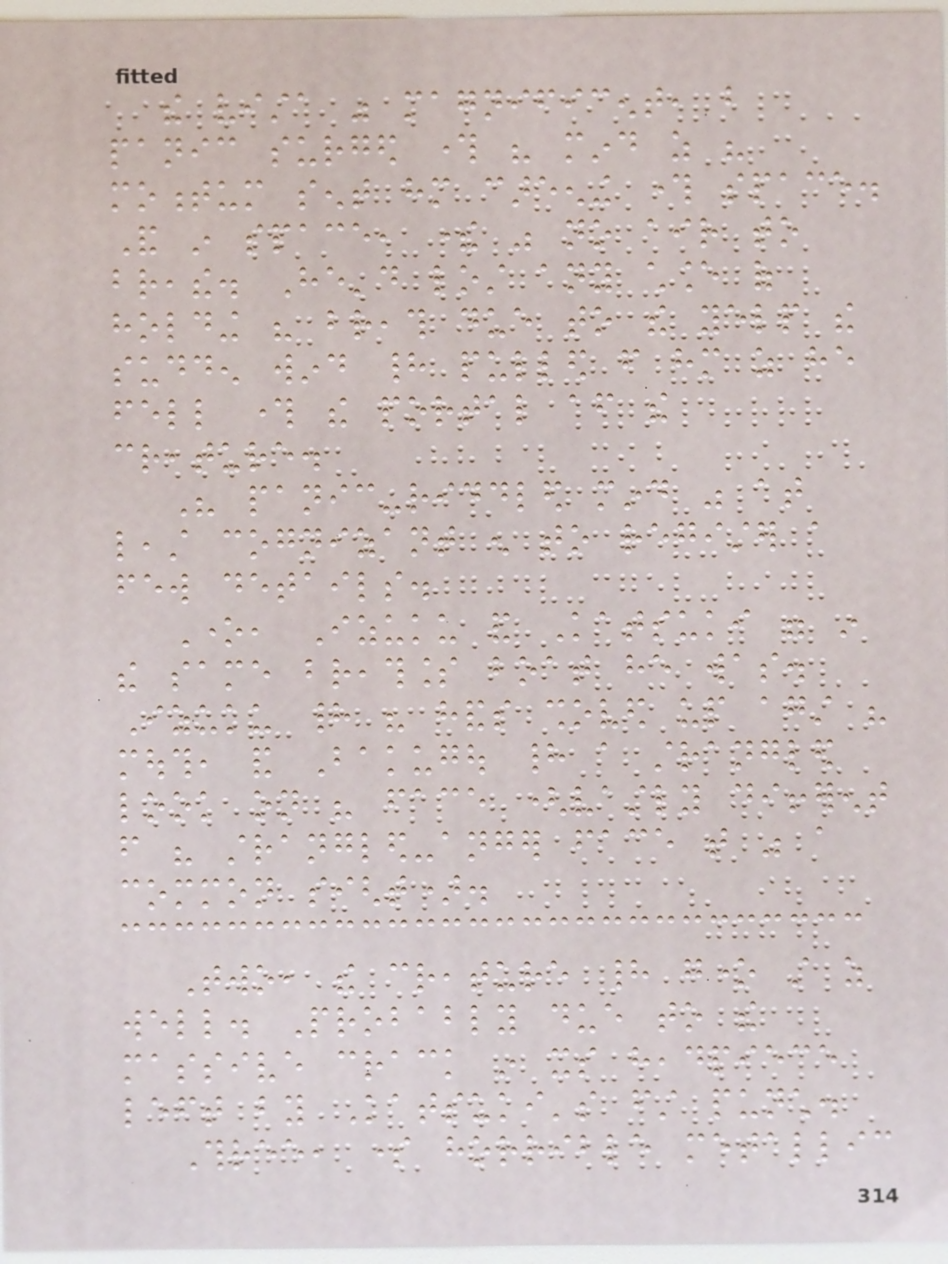the vista was magnificent, but
panic surged through his mind as his
momentum sent him careening through space.
And in space, there was no air to
breathe. He'd lost any chance of
holding his breath due to the yelp the
sudden wind had pulled from him as he
fell through the portal after the
creature.
His panic-riddled mind was at
least cognizant enough to register a
few details.
One, Izuku and Katsuki were in
the same breathless boat he was.
Izuku had his hands shoved up against his
mouth, and Bakugou had a strangled
look on his face (vastly different
from his strangled-anger face that was a
common sight).
Two, the creature had gone still as
well. Probably due to the
massive crack in its headpiece
left by Katsuki's first punch.
Three, some horrible metallic
